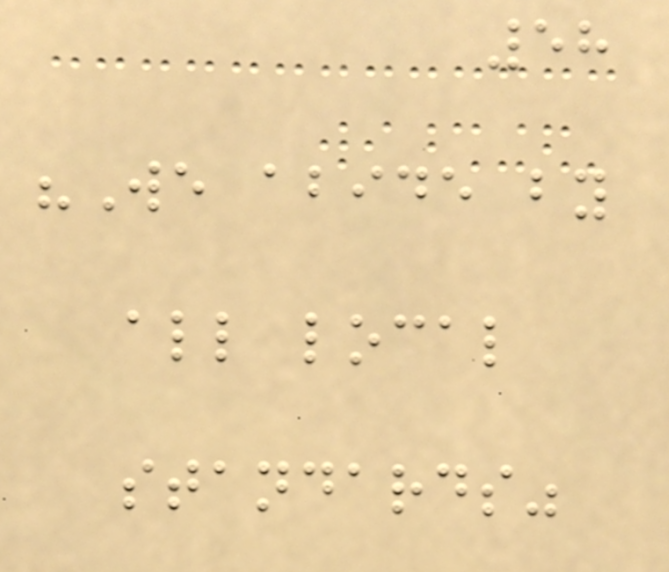58
"We abide by
all local
standards"
